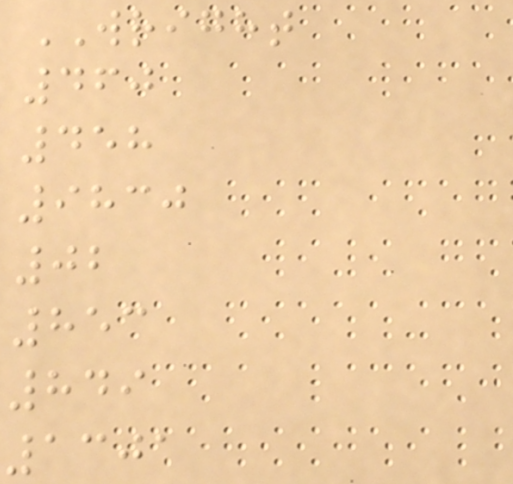WRIGHT
460
458
9830
02
853
849
1301
